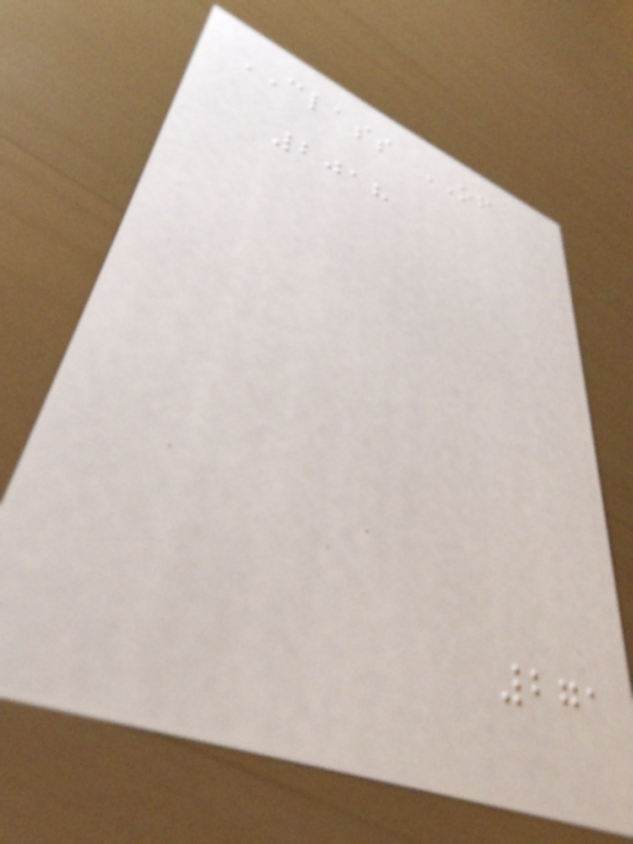CLASS OF
2018
271
